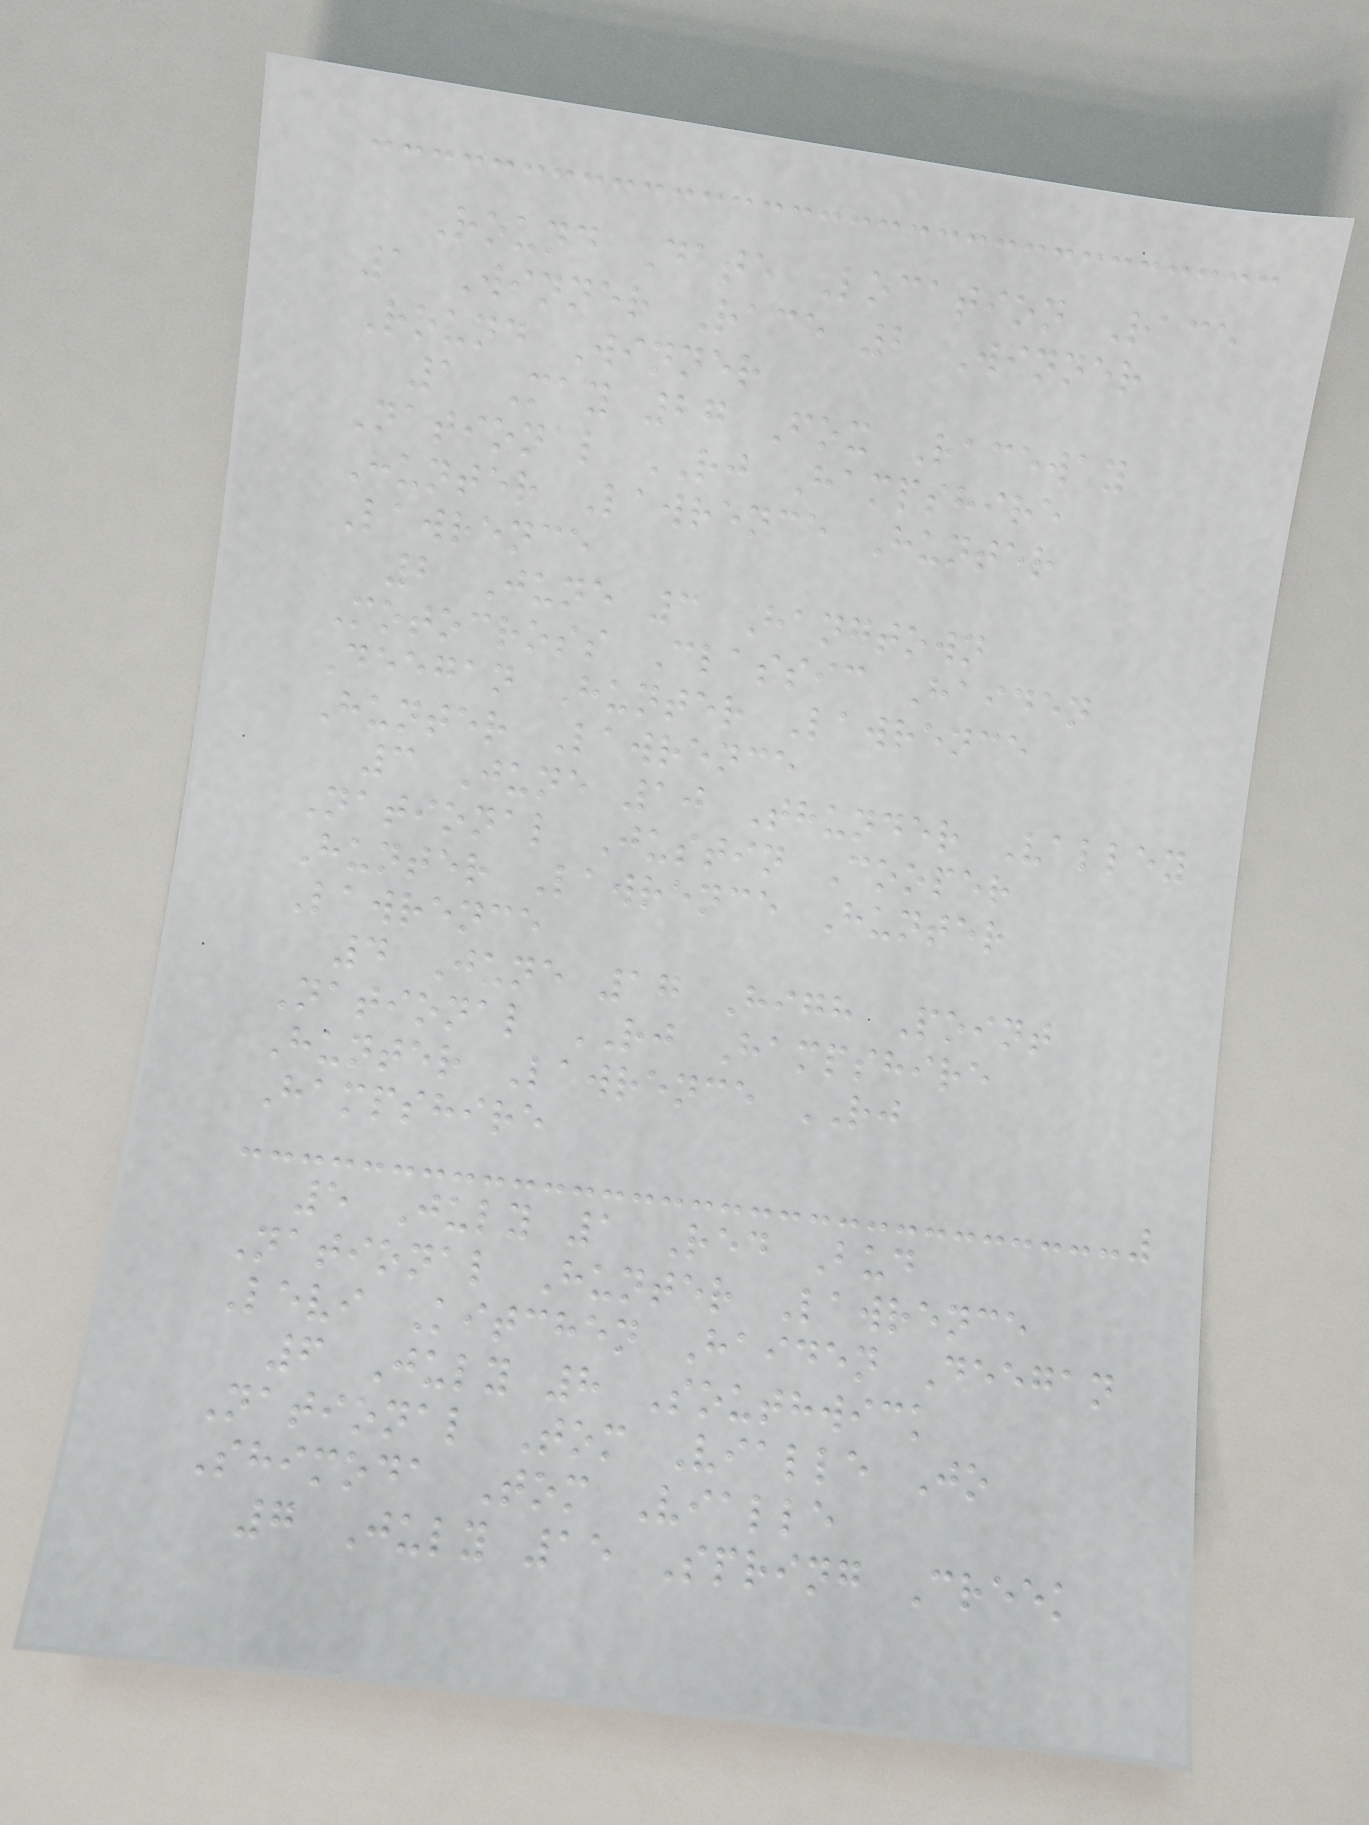Round Date Location Race
1 Winner Race 2 Winner
Round Winner
1 May 27 Fox Raceway
National RJ Hampshire
Hunter Lawrence Hunter
Lawrence
2 June 3 Hangtown
Motocross Classic Haiden
Deegan Hunter Lawrence
Hunter Lawrence
3 June 10 Thunder Valley
National Justin Cooper
Hunter Lawrence Hunter
Lawrence
4 June 17 High Point
National RJ Hampshire
Hunter Lawrence RJ
Hampshire
5 July 1 Red Bud
National Hunter Lawrence
Levi Kitchen Haiden Deegan
6 July 8 Southwick
National Tom Vialle Jo
Shimoda Tom Vialle
7 July 15 Spring Creek
